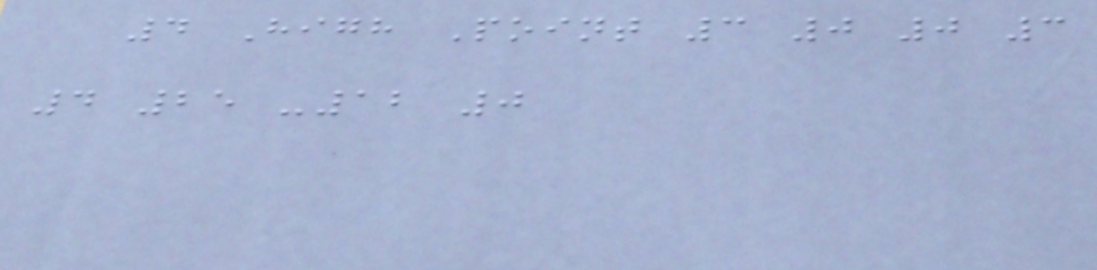4 High Point 3 0 0 3
4 25 -12 0
